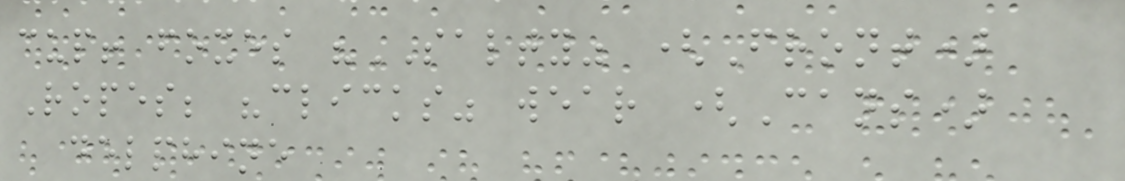cup! foxes "SALTY" (Front)
Ropes; "clicks" wear (Cans)
delphine
